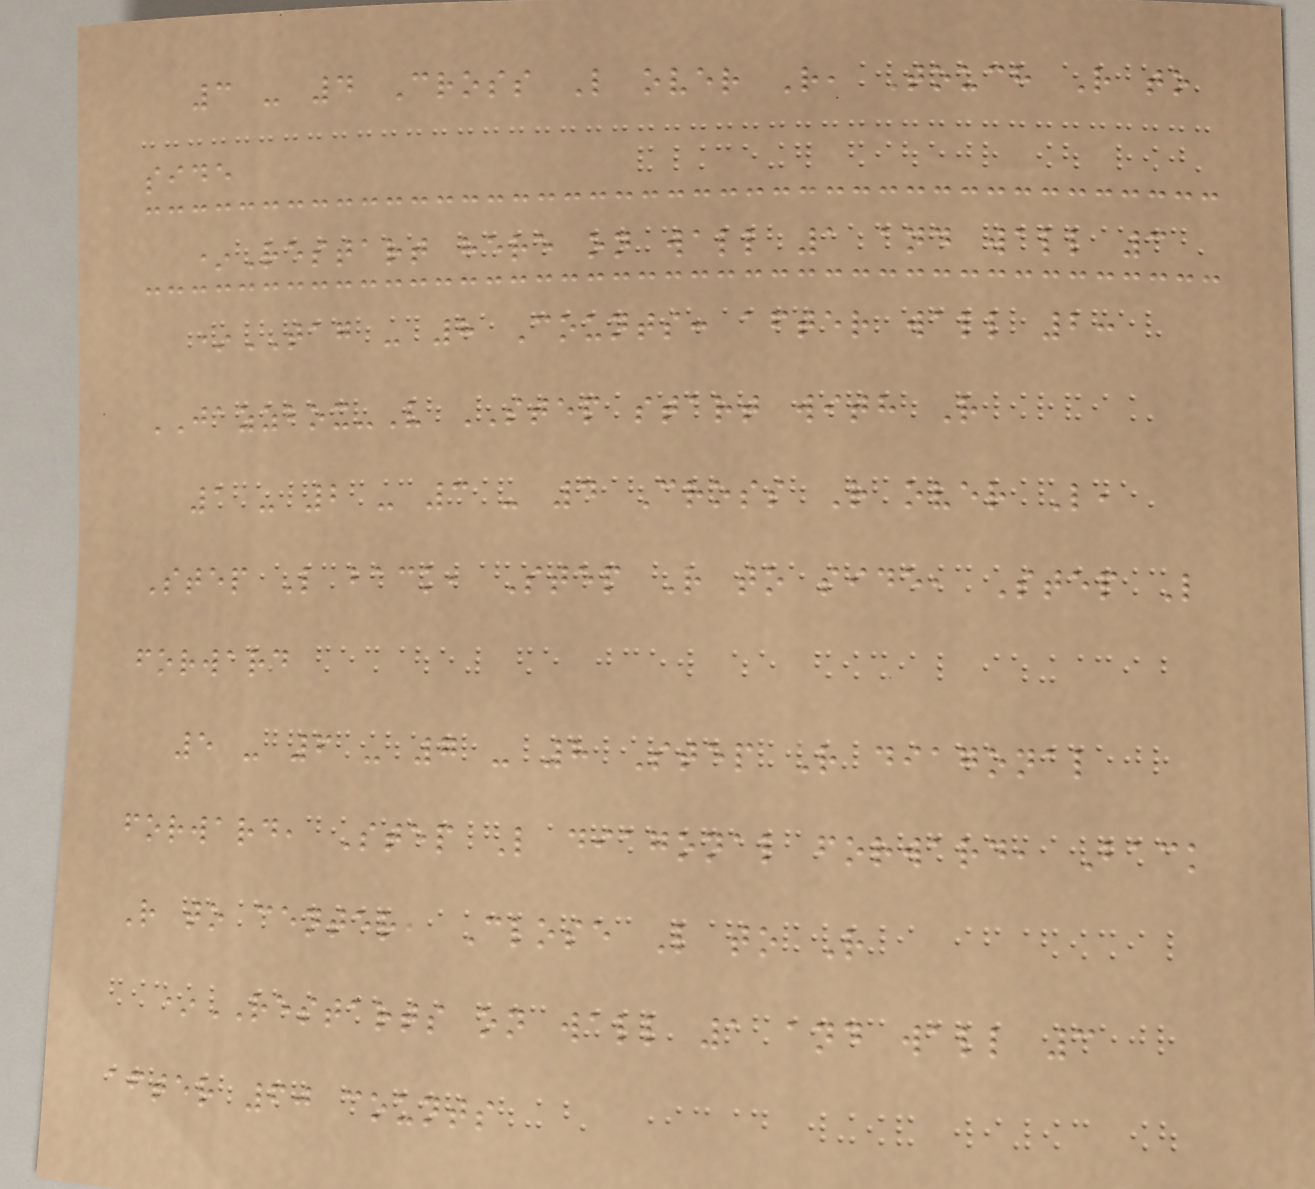3 - 4 Cross L over R, Touch R to
side
*Restart here on wall 1 and wall 3
*TAG - 8 Counts: after wall 2:
JAZZBOX-V STEP start with R
1 - 2 - 3 - 4 Cross R over L,
Step L back, Step R to side, Step L
forward
5 - 6 - 7 - 8 Step R diagonal
forward, Step L diagonal forward, Back
R to center, Close L to R
*RESTARTS on wall 1 and wall 3
after 60 counts
